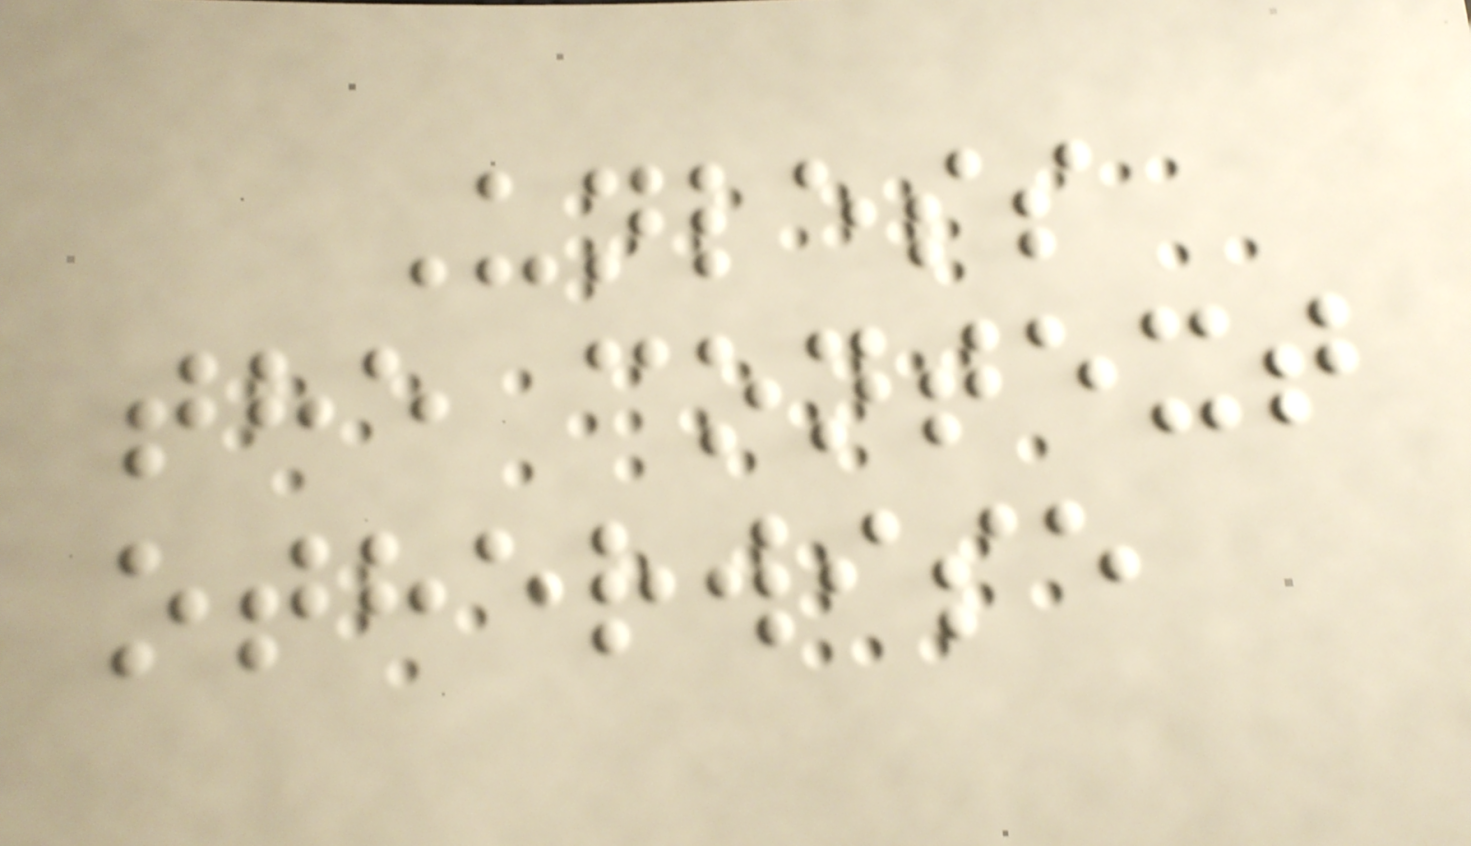Unless
the context
otherwise
